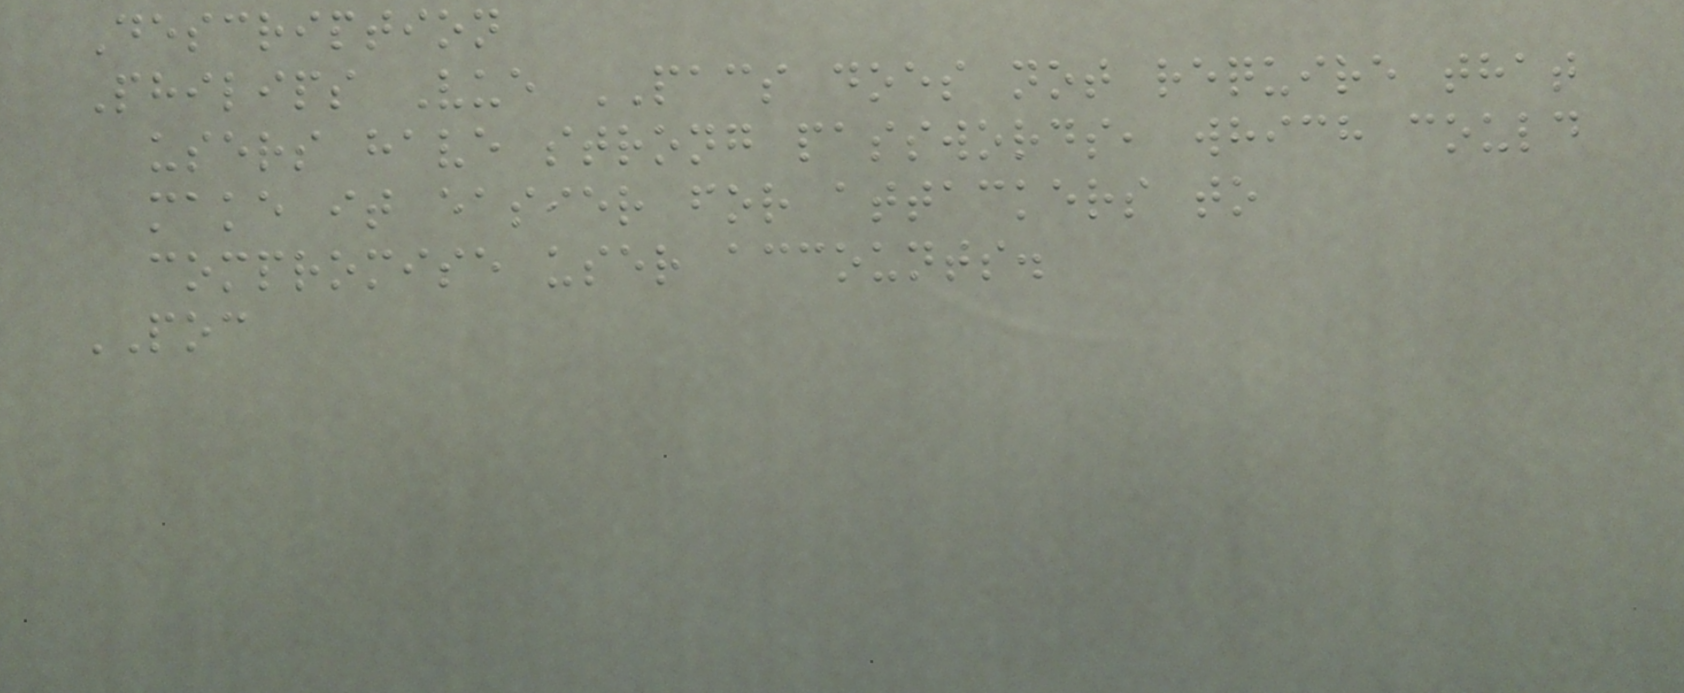Description
Philips Vue PACS does not require that
users have strong passwords, which could
make it easier for attackers to
compromise user accounts.
POC
